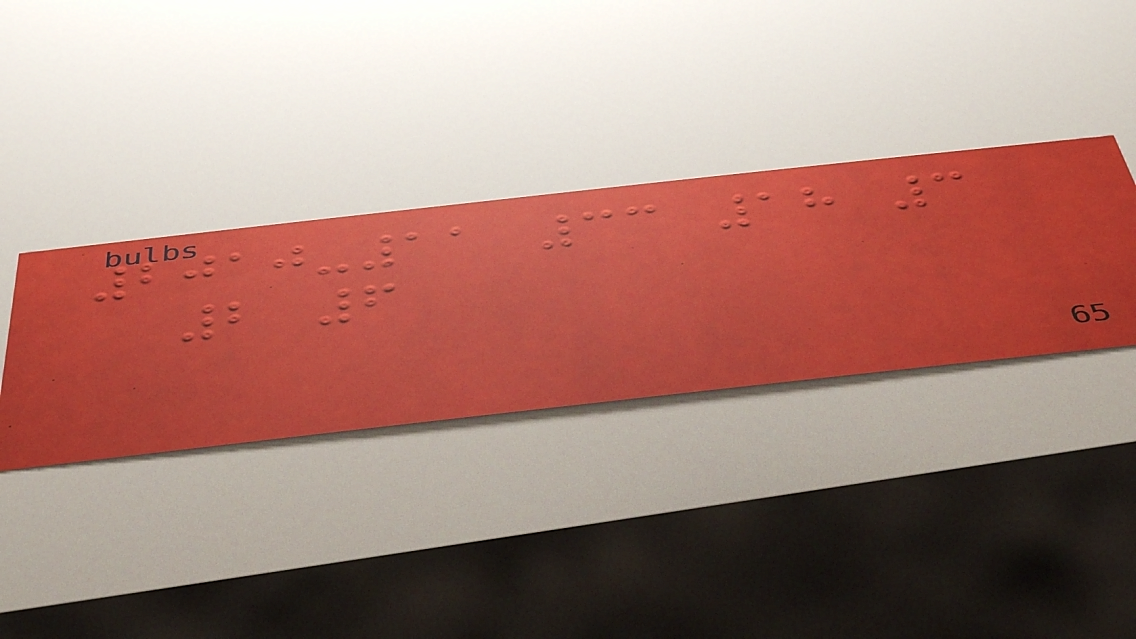2010-11 33 18 3
2 6
